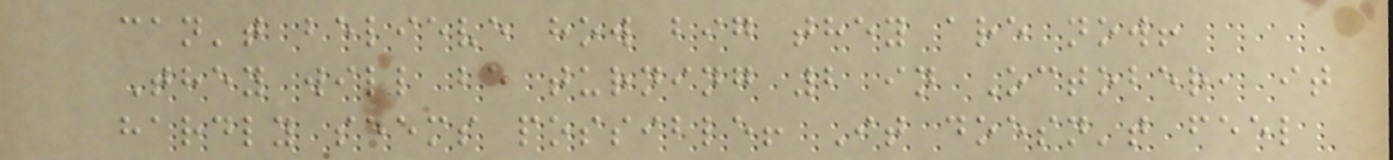can't believe how big they are now!
They will be turning 2 in October, it
hardly seems possible! It doesn't feel
